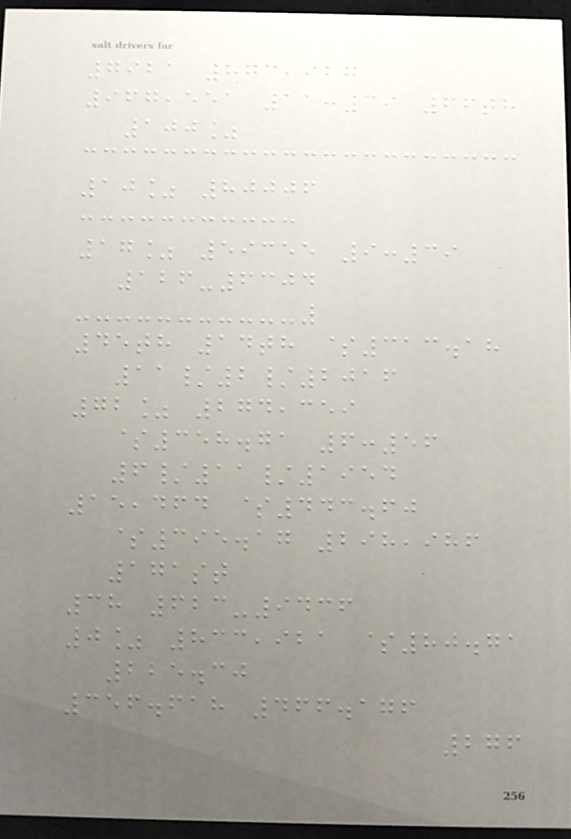7921 873,927
967,551 11:39 66th
100%
10% 80006
17% 59355 9:39
126-6304
45th 14th $313.18
11/2/2016
72% 274,359
$358.71 6:56
6/11/1954
15,464 $443.60
$395.17 298,986
171st
38 623-9436
0% 833,921 $80.71
225.30
356.618 466.176
276
